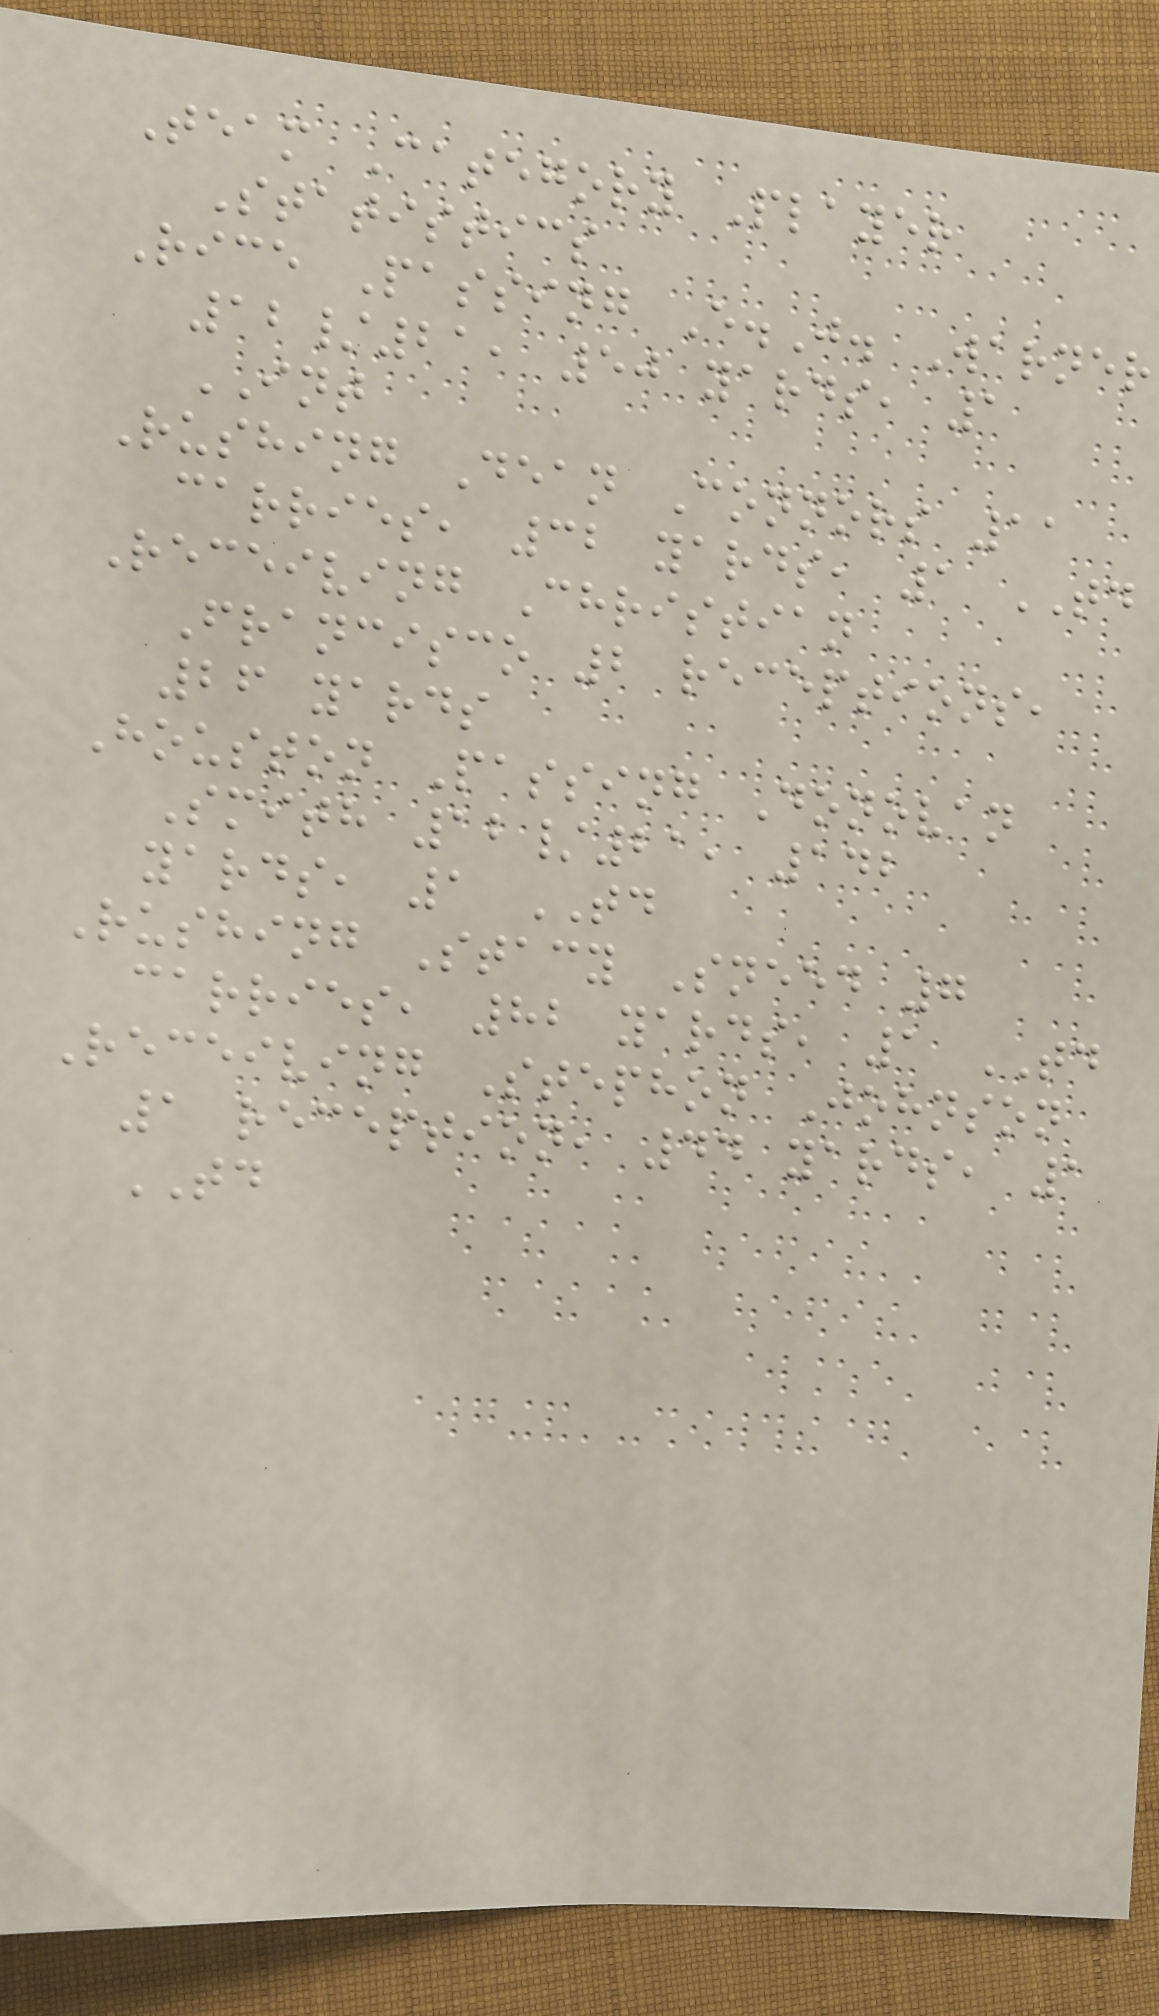Team Category Player
Statistics
Rice Passing E.J. Warner
12/21, 50 yards, 1
INT
Rushing Dean Connors 11
carries, 32 yards, 1 TD
Receiving Christian
Francisco 2 receptions,
26 yards
Houston Passing Donovan
Smith 12/21, 142
yards, 1 TD
Rushing Stacy Sneed 7
carries, 82 yards, 1 TD
Receiving Stephon Johnson
1 reception, 44 yards, 1
TD
